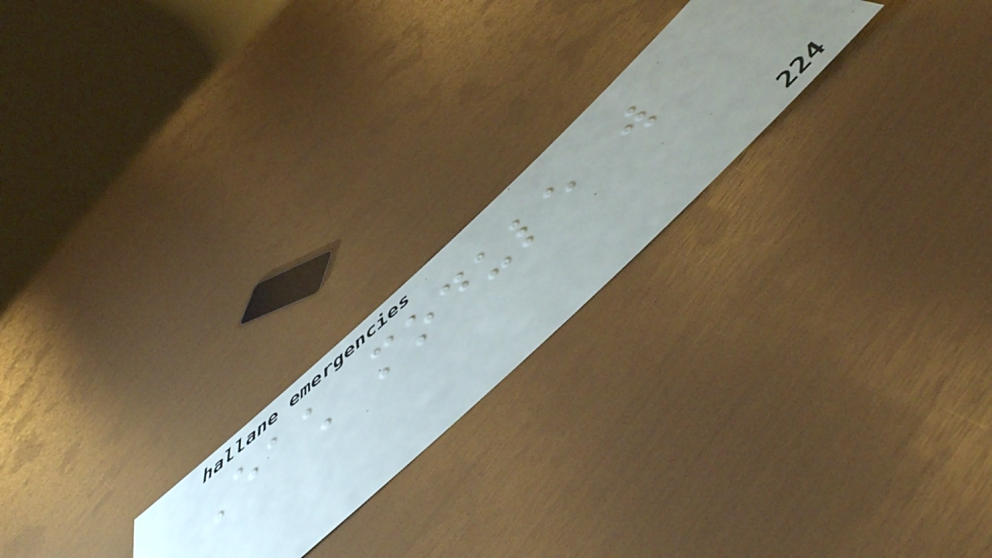Each module will
